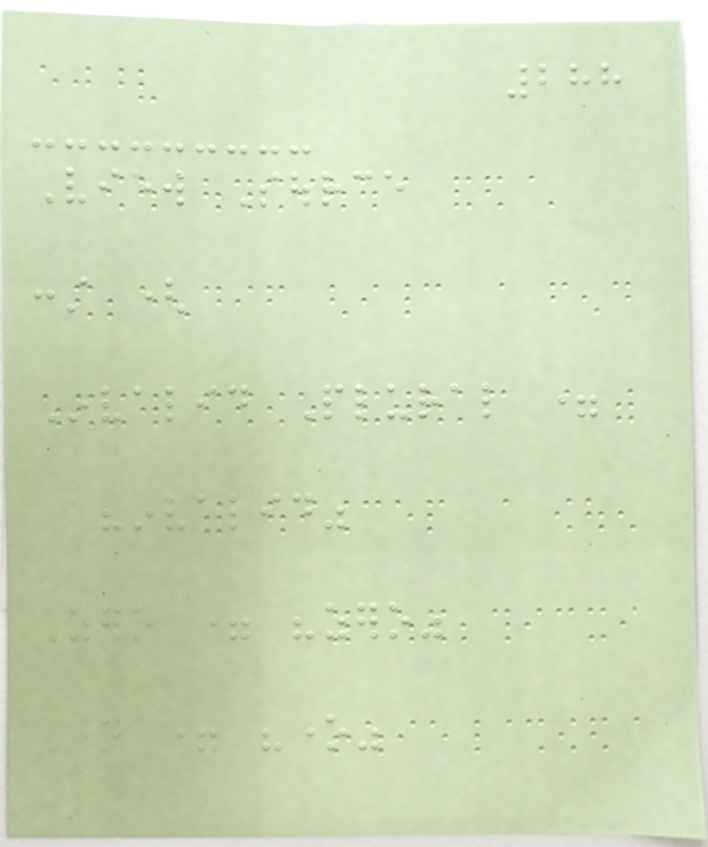288
View Source
const (
Invalid Plural =
"invalid"
Zero = "zero"
One = "one"
